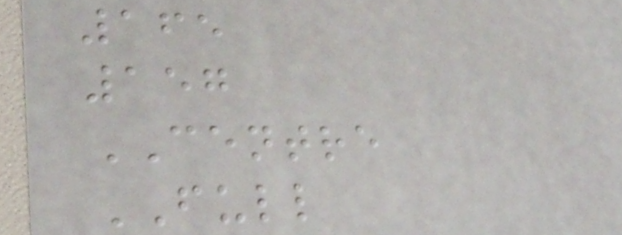165
157
CENTRE
FULL
